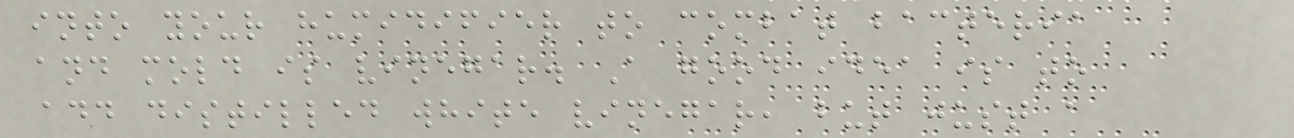into your humidifier to combat bacteria
and mold is vinegar. A good idea is to
add distilled white vinegar, but just a
